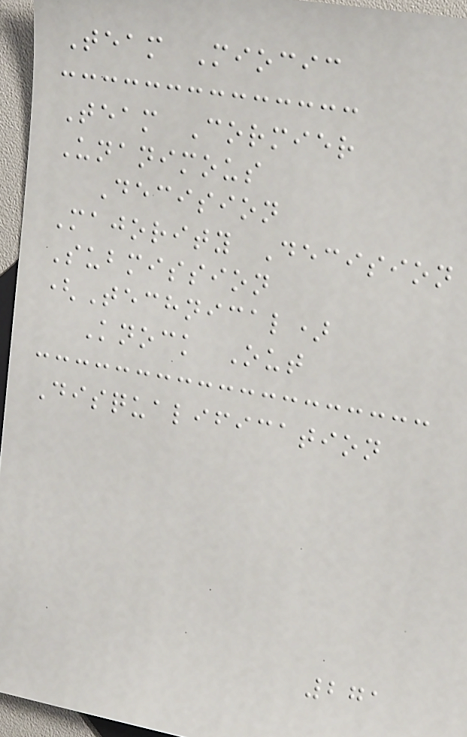Team Miocic
Team Cormier
Unanimous
Decision
Majority Decision
Submission
(Technical)
Knock Out
Disqualification
271
